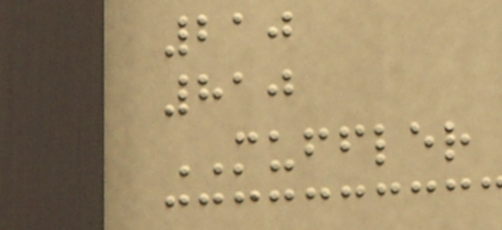210
810
MUFFLER
